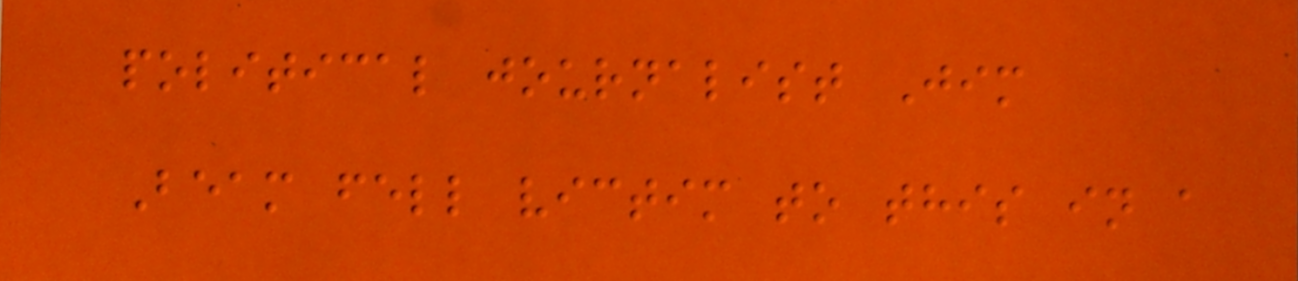political journalist Jim
Beam fell victim to this in a
